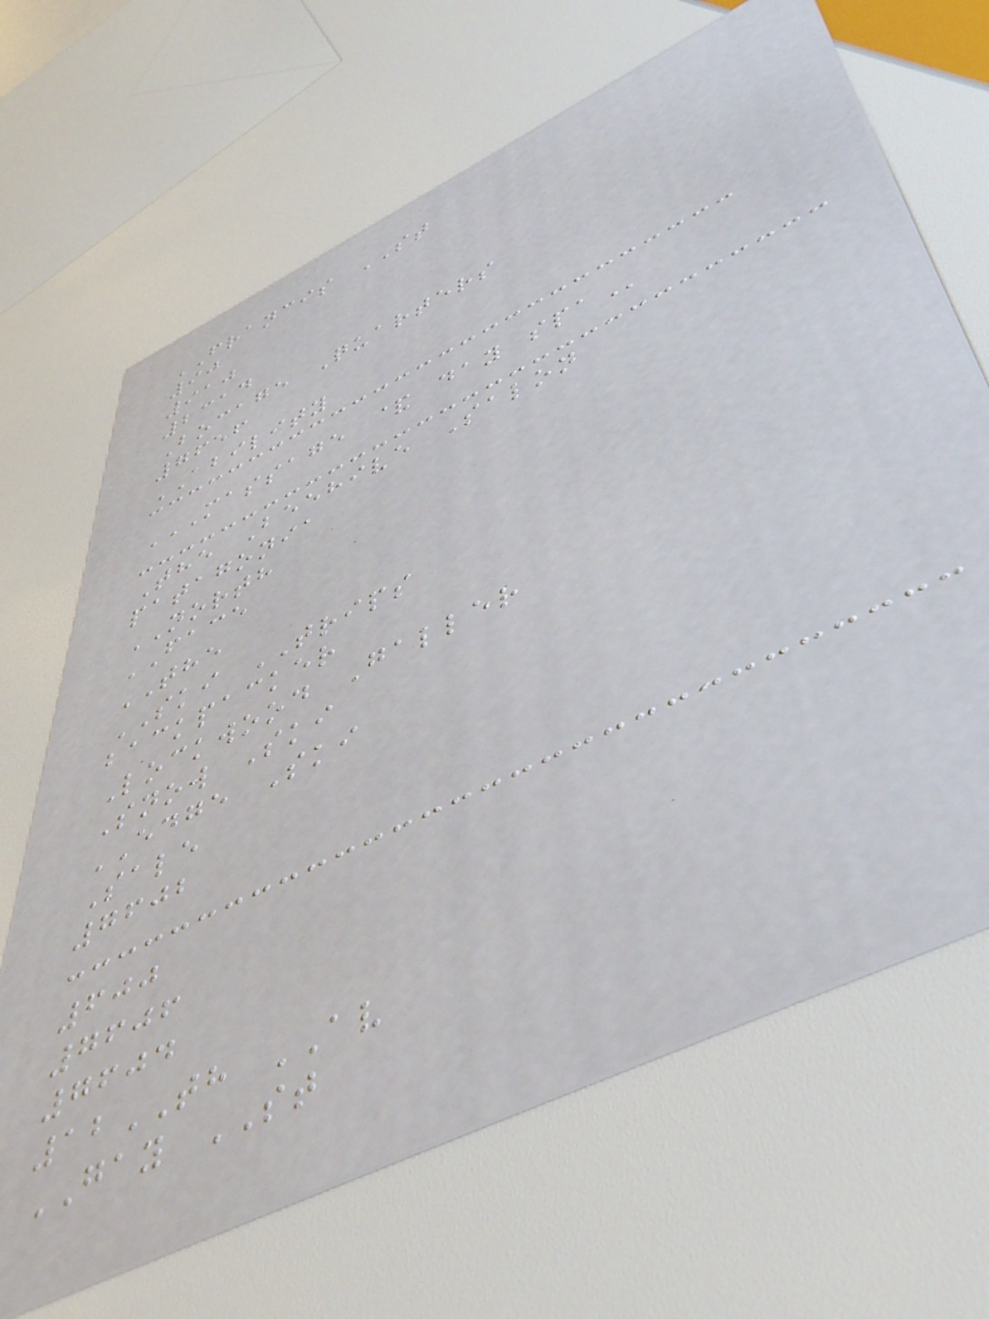FRANCIS ST
90
910
2314
Bocage Quarters
7656
ABILITY
MASSAGE & DAY SPA
The Beehive Salon
patagonia
NORTH
FACE
THE
SKI TRIPS
backpacker
Lockwood Galler
Snow Ski
EDGE Ski
Sale
7602
600
7606
7604
12TH AV
GAY ST
